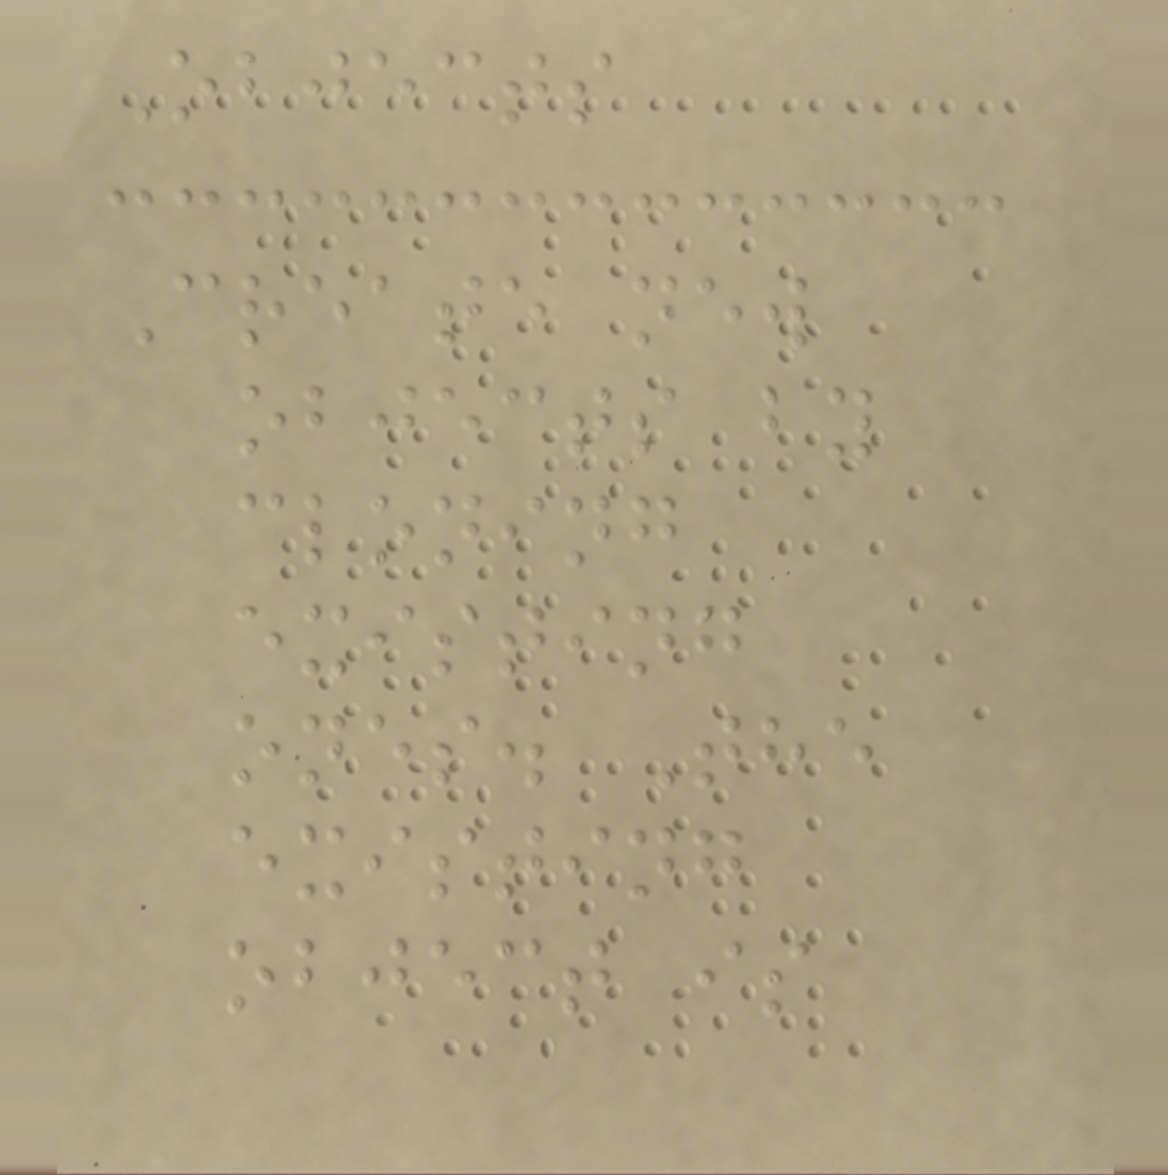Objects
Create new
objects by
cloning
existing
ones. The
existing
object is
